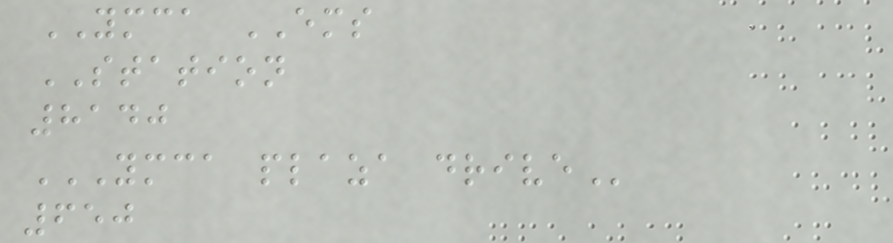YMCA EMS
STATION
8140
YMCA PLAZA DRIVE
650
